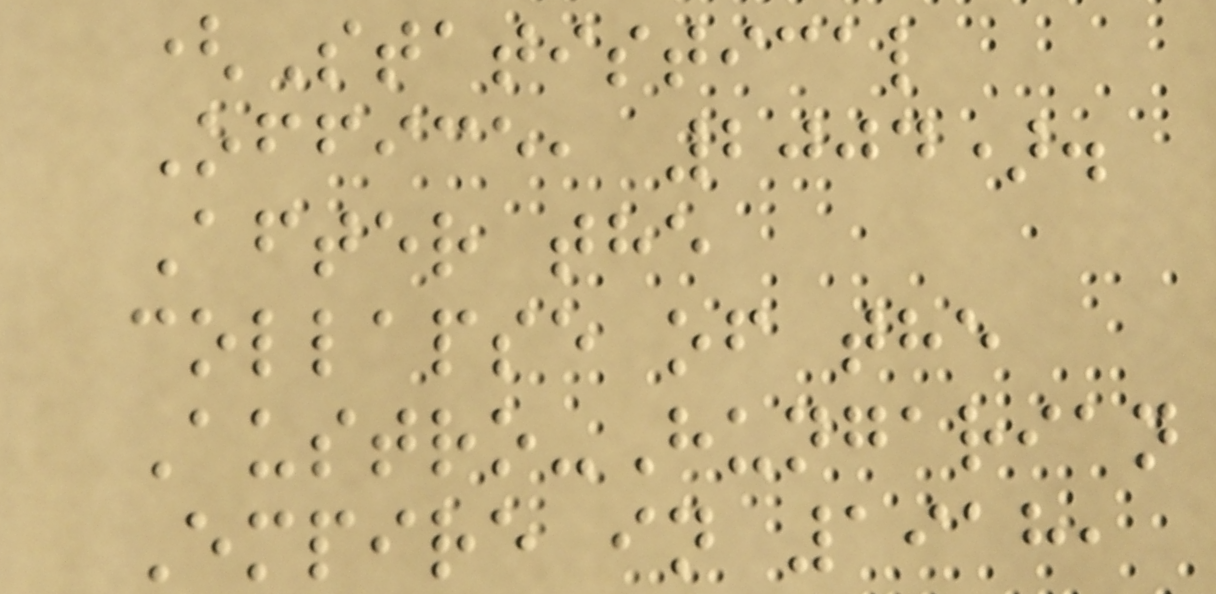(Statistical
Office, 2004).
After the
collapse of the
Austro-Hungarian
Empire in 1918,
